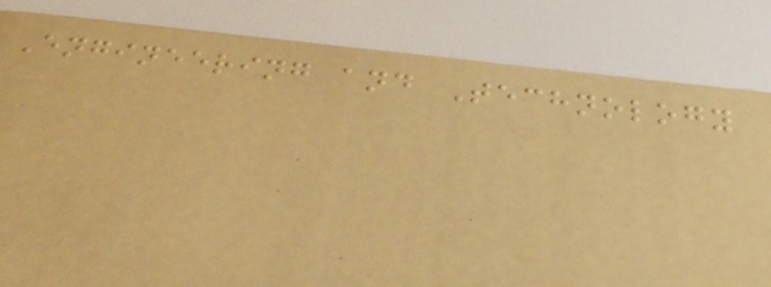Engineering and Technology
